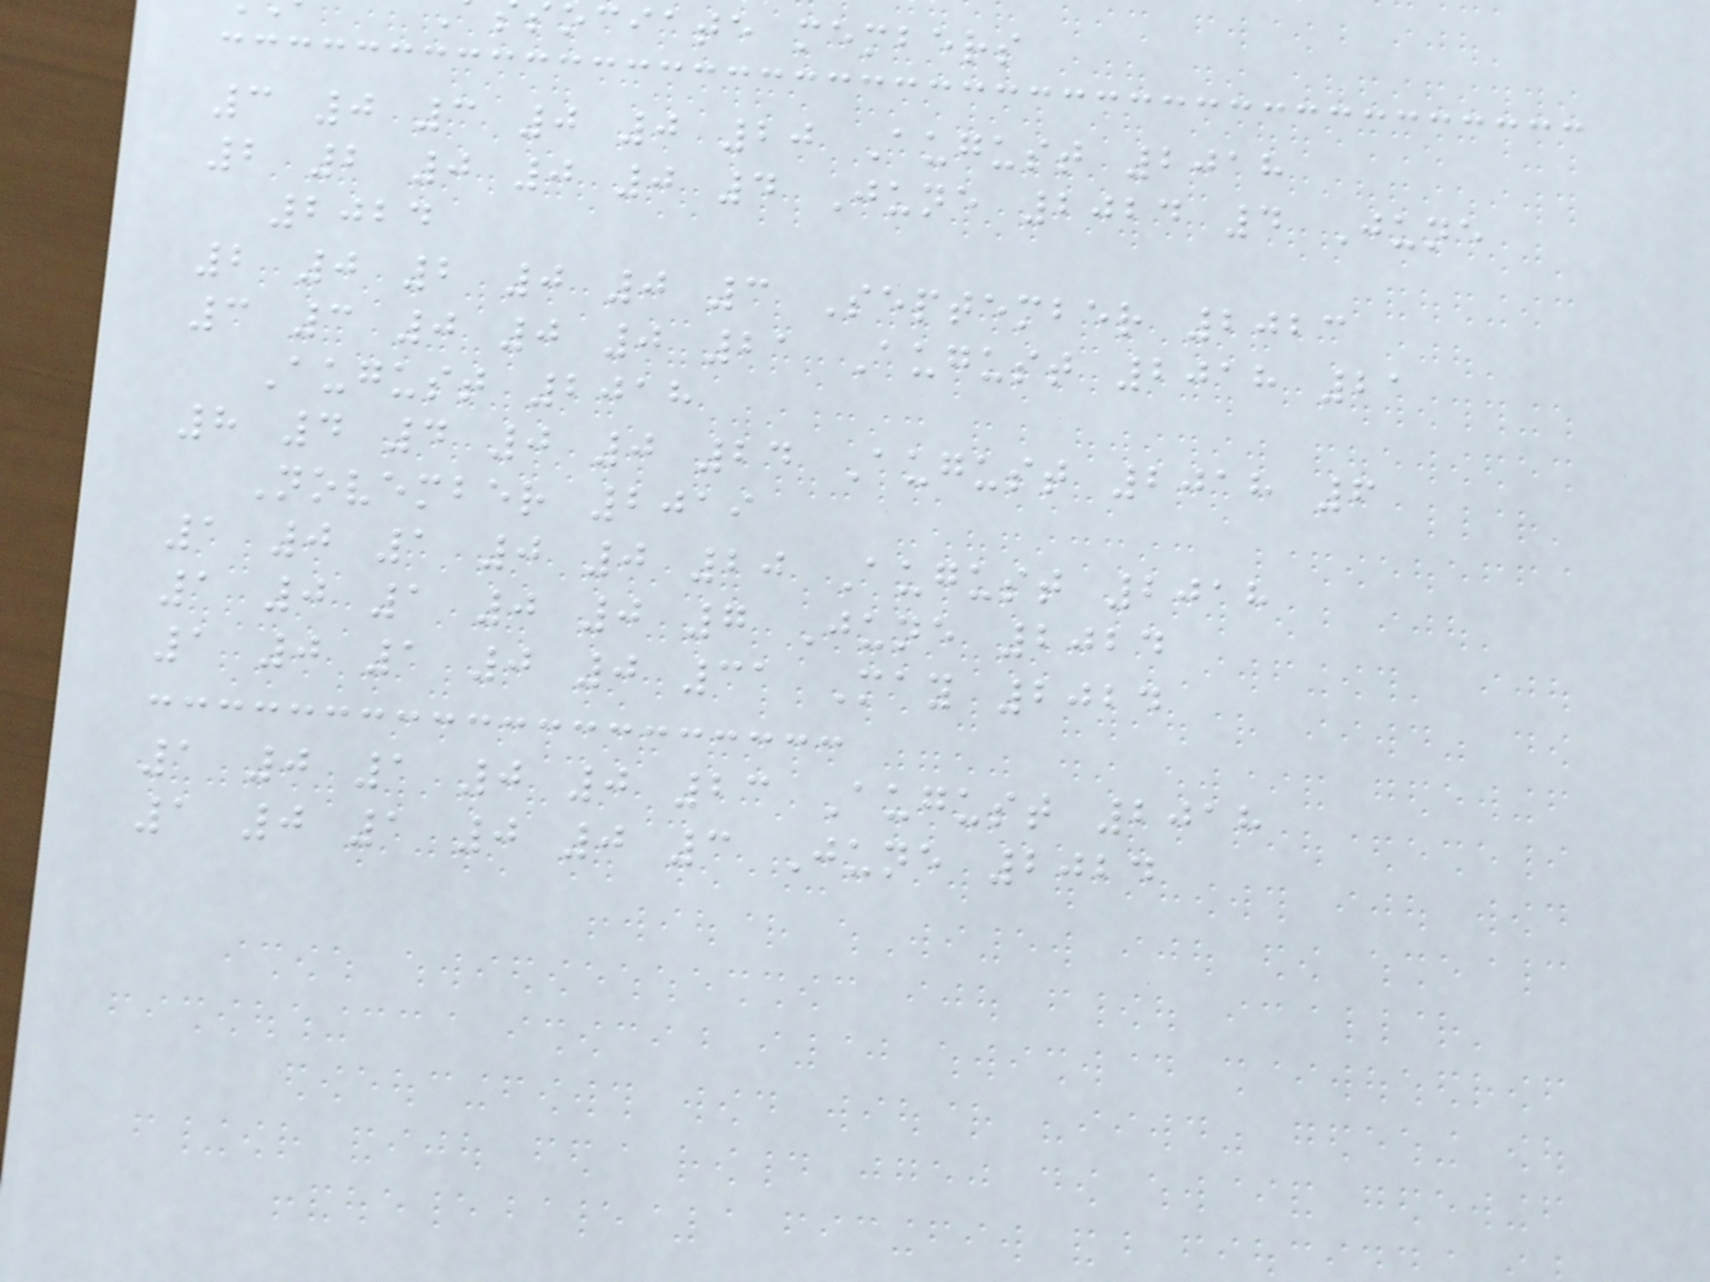ociate members
3 0 3 0 0 20 August 2018
2 2 0 0 0 4 June 2024 4 June
2024
2 0 2 0 0 3 September 2023
3 3 0 0 0 21 August 2018 21
August 2018
8 4 4 0 0 24 August 2018 6
November 2019
1 0 1 0 0 20 August 2018
1 0 1 0 0 7 June 2024
1 0 1 0 0 31 May 2024
1 0 1 0 0 23 August 2018
1 0 1 0 0 3 June 2024
